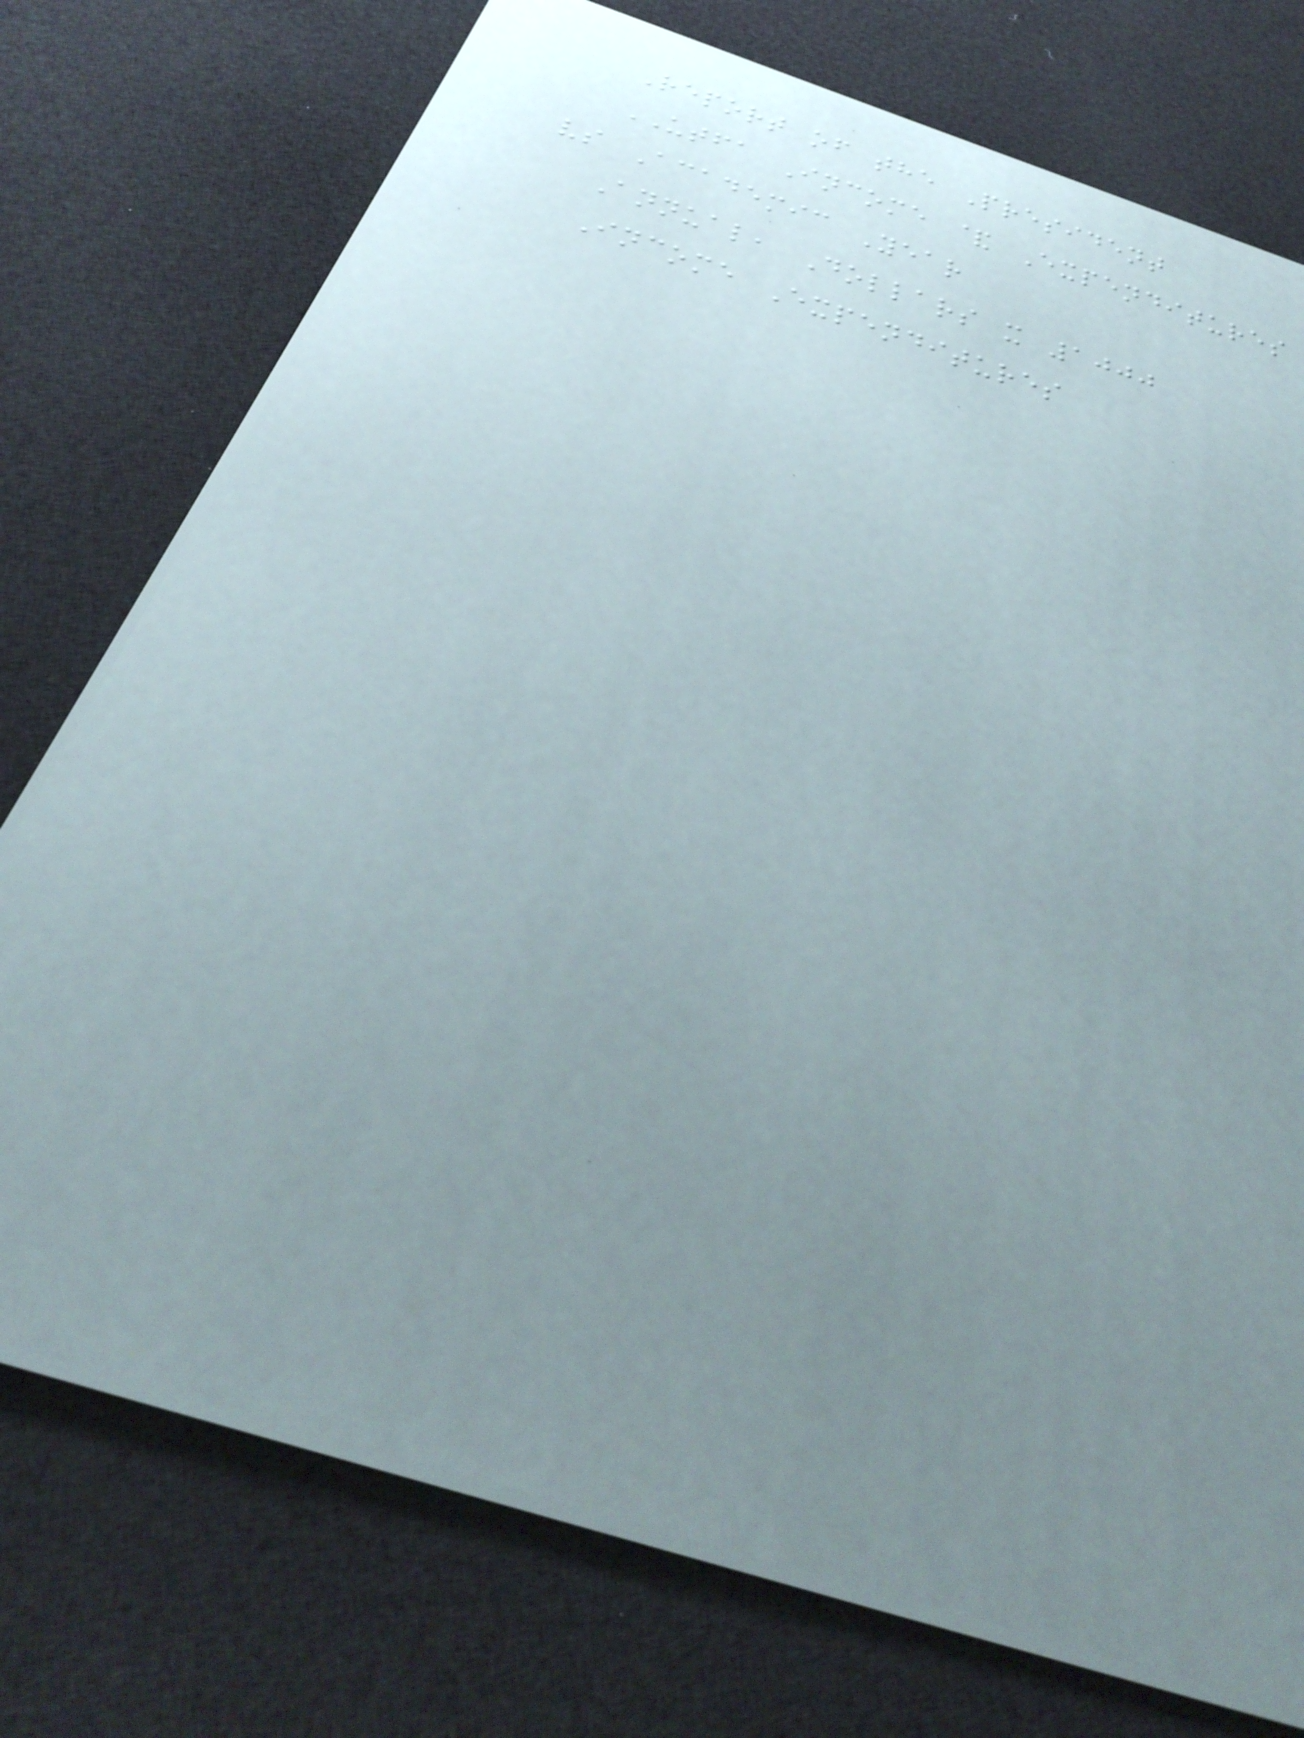Report of the President
UTFA Income & Expenditures
vs Academic Year
Annual, Dollars x 1000
Income Expenditures
